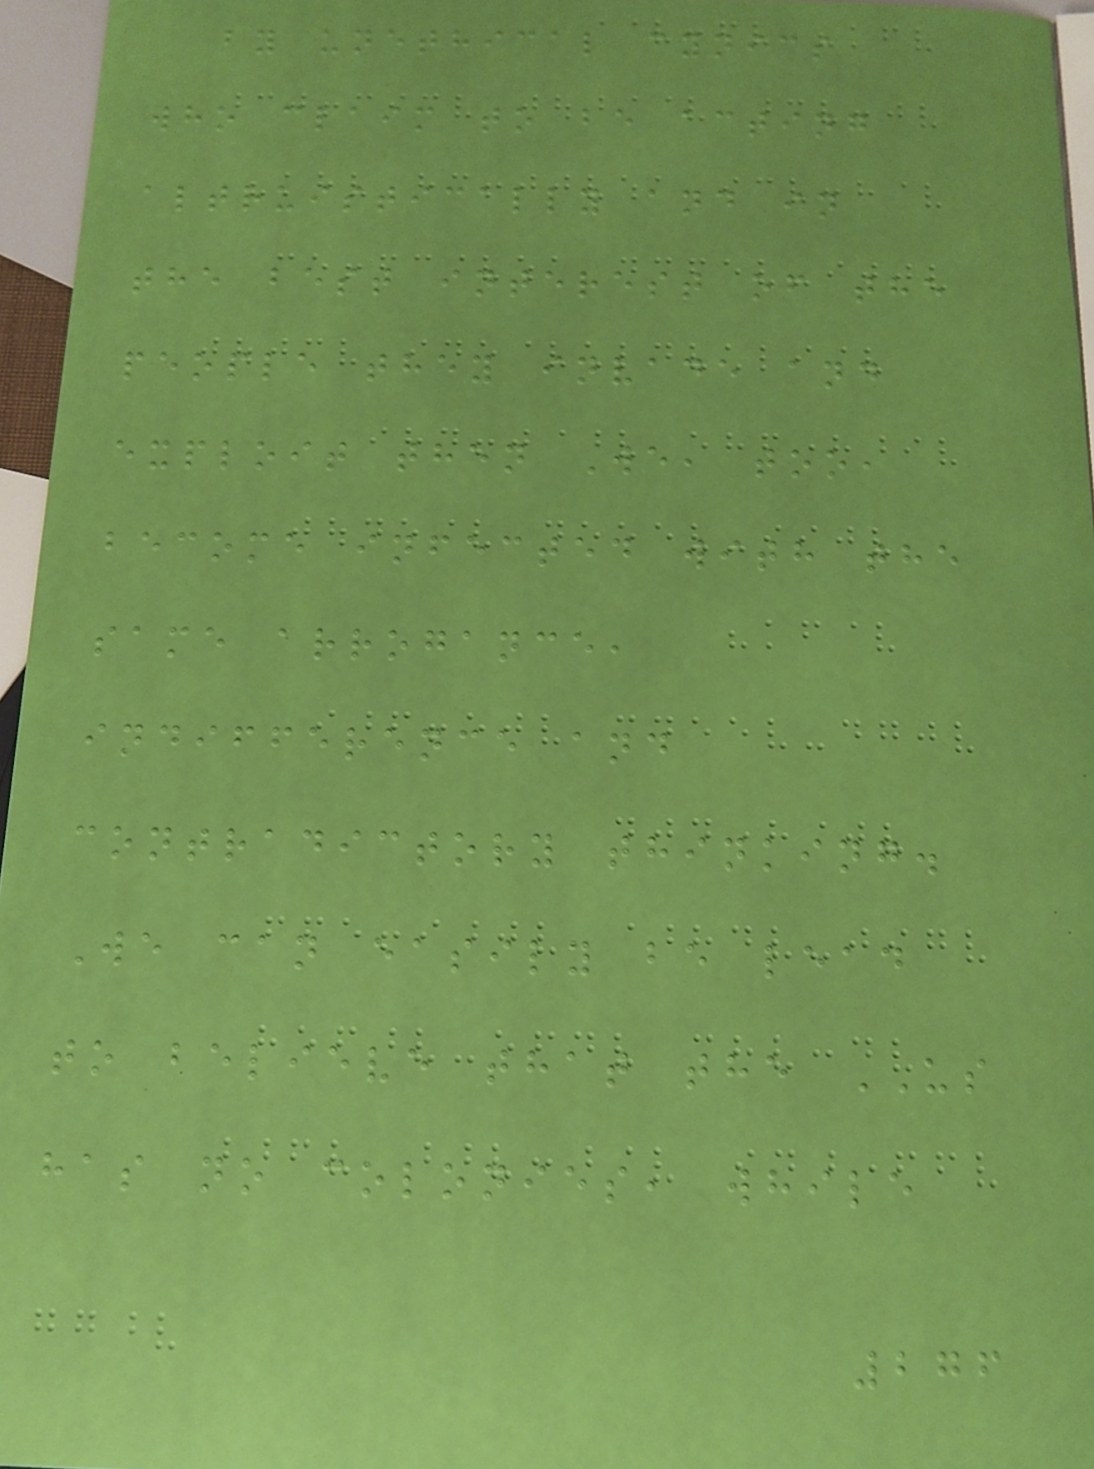by unethical cynics
who claim to be acting
altruistically and in
the best interest of the
people they invade and
exploit then We, too,
become infected with the
same arrogance,
indifference and
contradictory thinking.
We can easily be lead
to believe that the US
has no colonies, while
276
